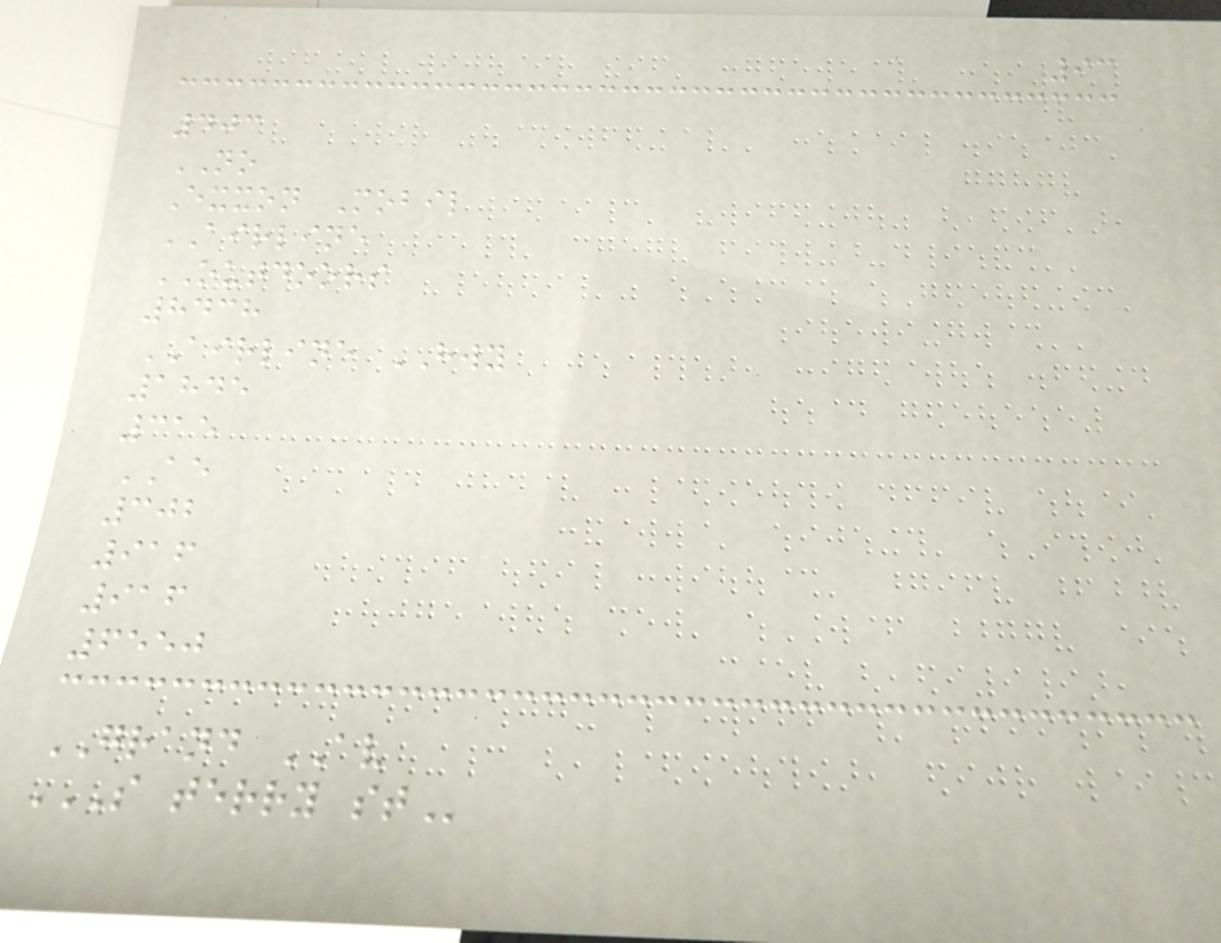93
403
NO
Exxon Mobil
AIRLINE
OUTDOORS
8438
AIRLINE HWY
1845
315
AE
302
916
916
6550
GRAND AV
S TERRY ST
